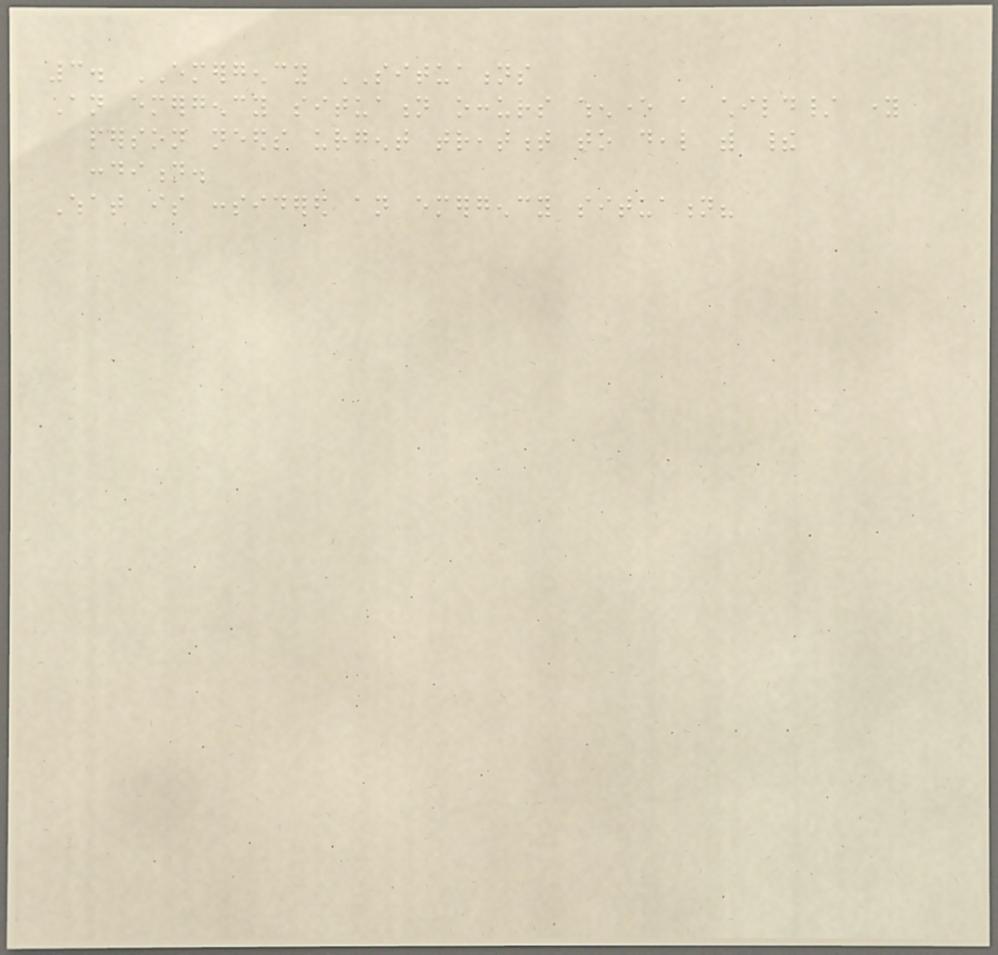3. EMERGENCY SITUATIONS
An emergency situation occurs whenever a child/ young
person needs urgent treatment to deal with their
condition.
What is considered an emergency situation?
